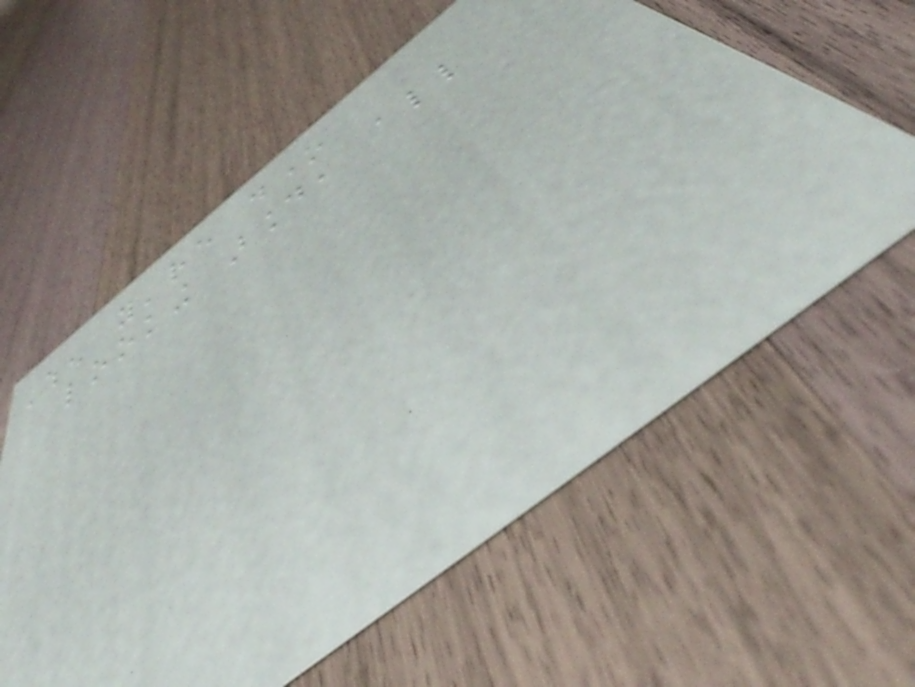When you're done
looking around, all
